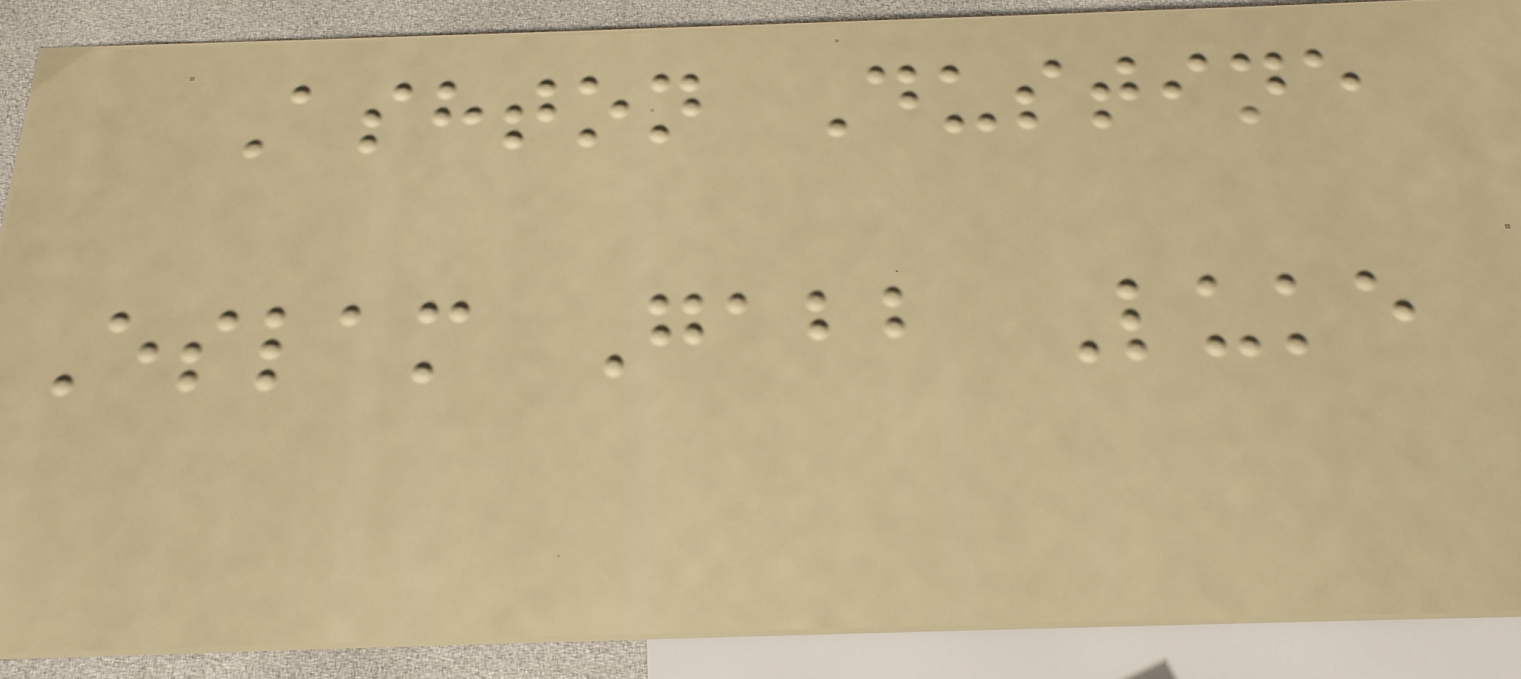Ashton Dustine
Eslam Gabb Luke
